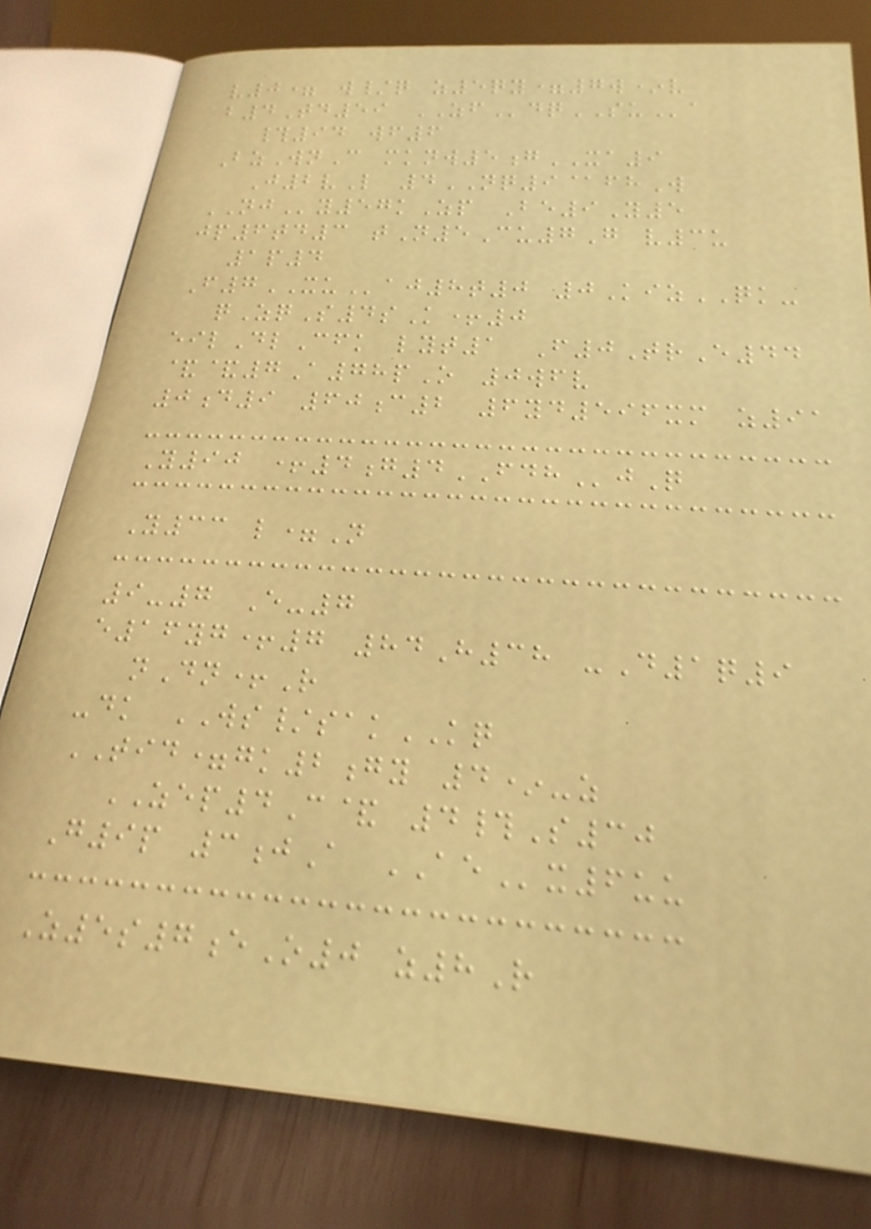v0= w/q z5qy=7w*v
b4Td59 ZFdqSUa
#94 wf6
BzWnC mknw5gXA9
J2vL 4NQ9@fhW
NJy57kZp Be9Y5
jp6td3 tN5Cu7G v3u
1p4
F7XUaj8t0 0KizQK-
qZqS4sK+0
eilDlCfk lyt1 F0TrE44
&&7A78pO 0wfv
0d9 60c2 6yd596xm z91
Y90 +4g4FDHjQ
Y33 l=N
9-7 E-7
e16yg+7 84H38 -D1q9
nDn+R
-dk WS/sakKQ
TID=gk2gy 4*-z
ZEP4C& 4#S30
G9p 3jA AEx6uu
Z5s7eO0 z8R
